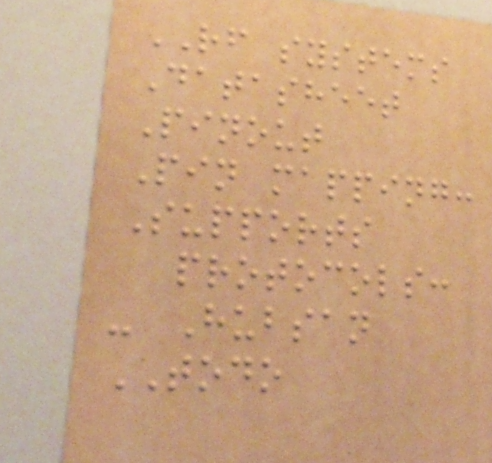RF systems
Datasheet
Pinout
Pin mapping:
Supports
protocols:
- Hubsan
TODO
